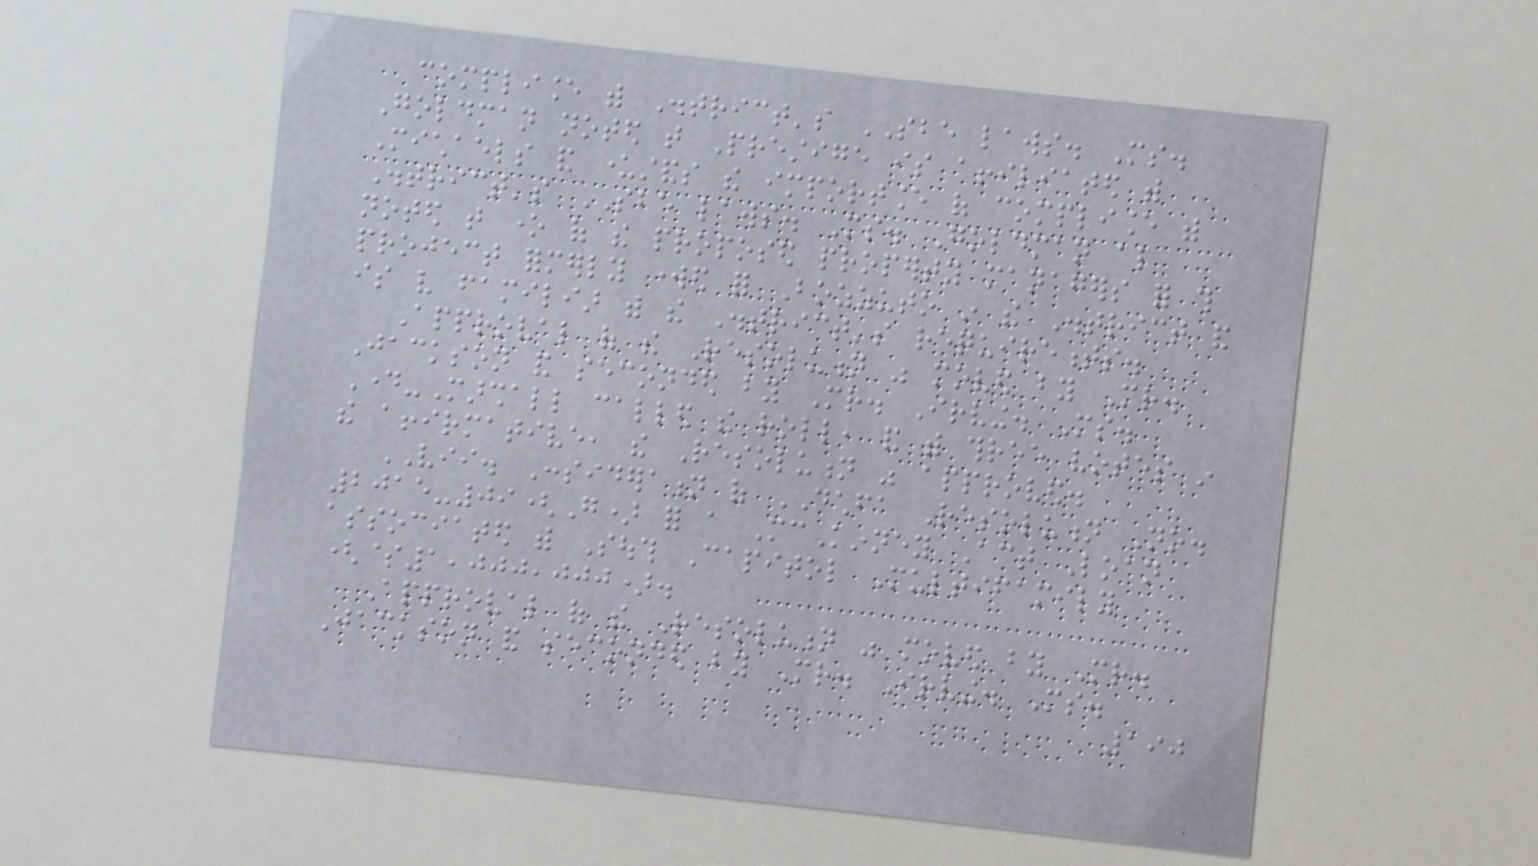compliance with District's SBE laws. Ms.
Goldman noted that Prestige is affiliated with
Michaels and understands the importance of compliance with
District's SBE laws. Ms. Goldman also
noted that one of the proposed property managers for this
project formerly worked for Bozzuto in the District and
is very familiar with the District's requirements.
Approval of the Resolution was moved by Mr.
Jackson and seconded by Mr. Irving. Ms.
Day-Marshall called the roll, and with three votes in
the affirmative, the Resolution was approved.
VII. Consideration of DCHFA Resolution No.
2015-09(G) for a McKinney Act Loan
associated with South Capitol Multifamily
($1,000,000).
Approval of the Resolution was moved by Mr.
Jackson and seconded by Mr. Irving. Ms.
190
